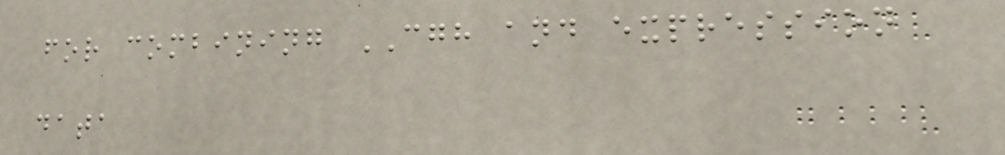for combining CGH and expression
data
